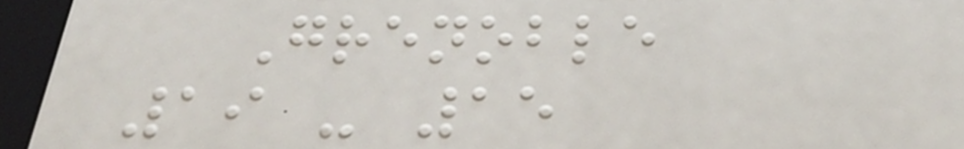Grenoble
19 - 15
